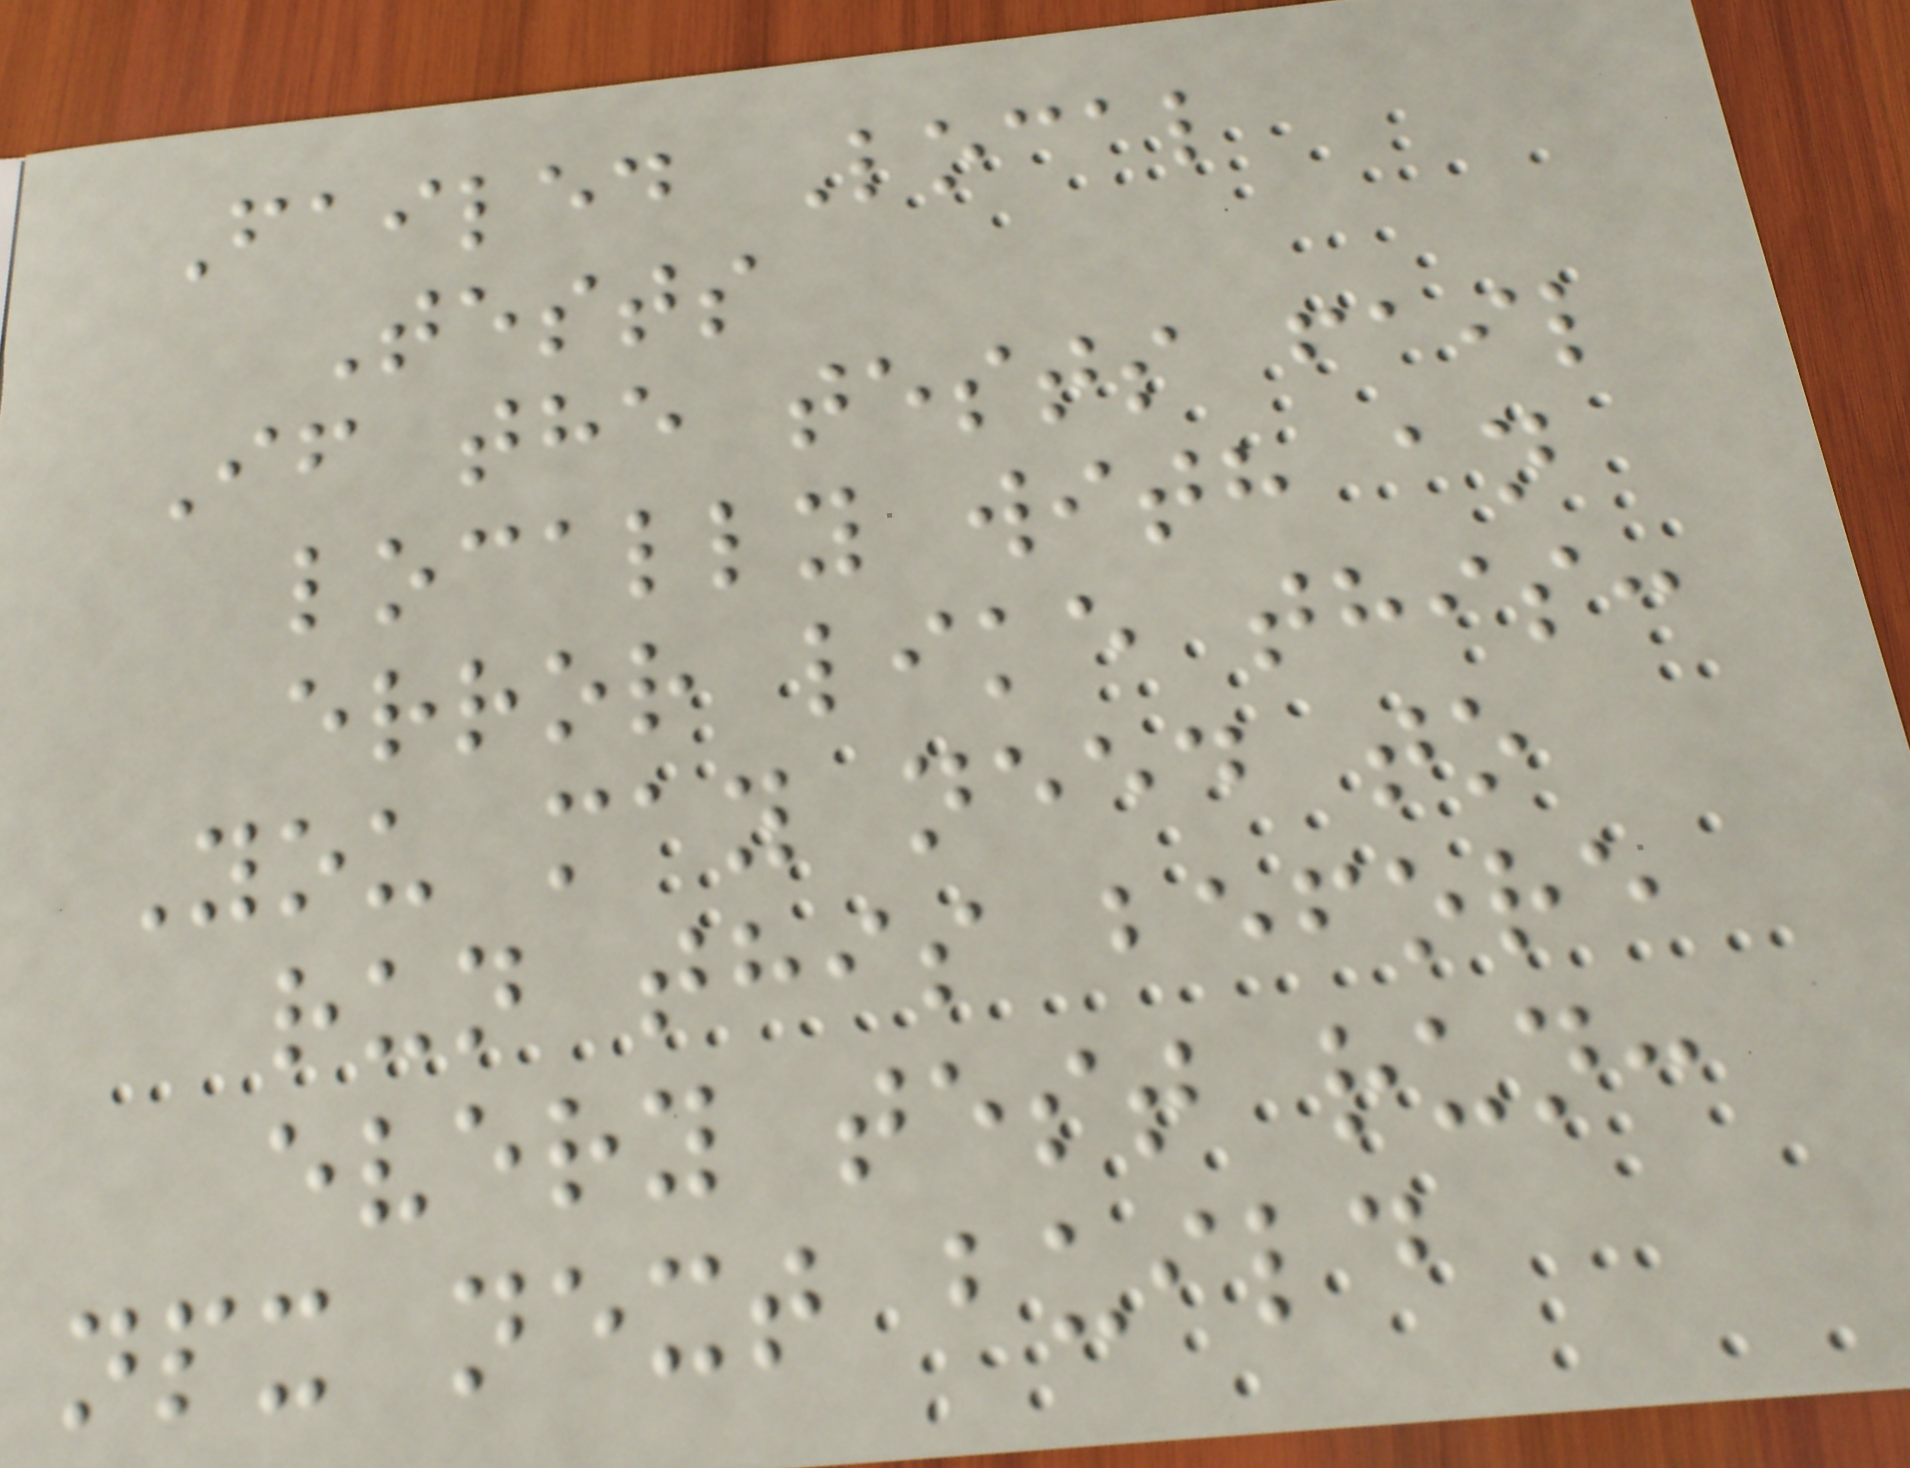Failed Local
Tests
If the tests fail
locally with an
error like this:
You may need to
run this before
every test run:
npx next build
